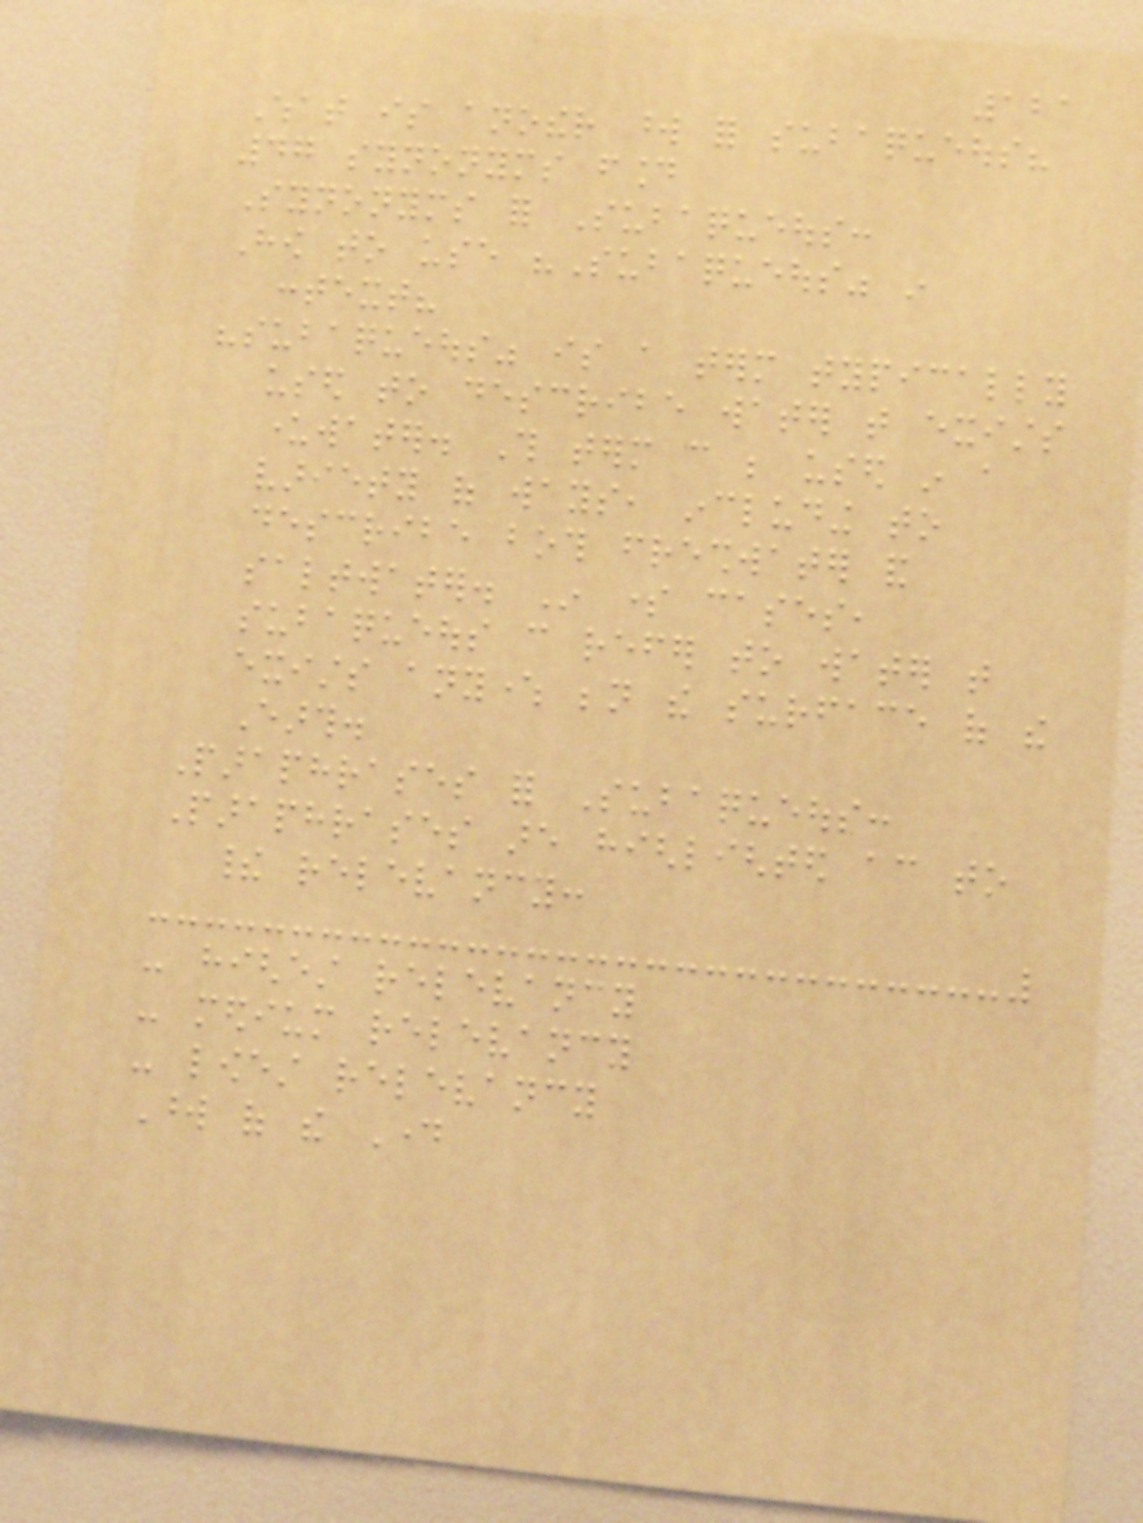121
What is another word for subaqueous?
47 synonyms found
Synonyms for Subaqueous:
How to use "Subaqueous" in
context?
"subaqueous" is a term typically
used to describe water that exists
underwater. This term can be used in a
variety of ways, including to
describe both freshwater and
saltwater. In some cases,
subaqueous can refer to water that
exists anywhere beneath the surface of the
Earth.
Paraphrases for Subaqueous:
Paraphrases are highlighted according to
their relevancy:
- highest relevancy
- medium relevancy
- lowest relevancy
Word of the Day
